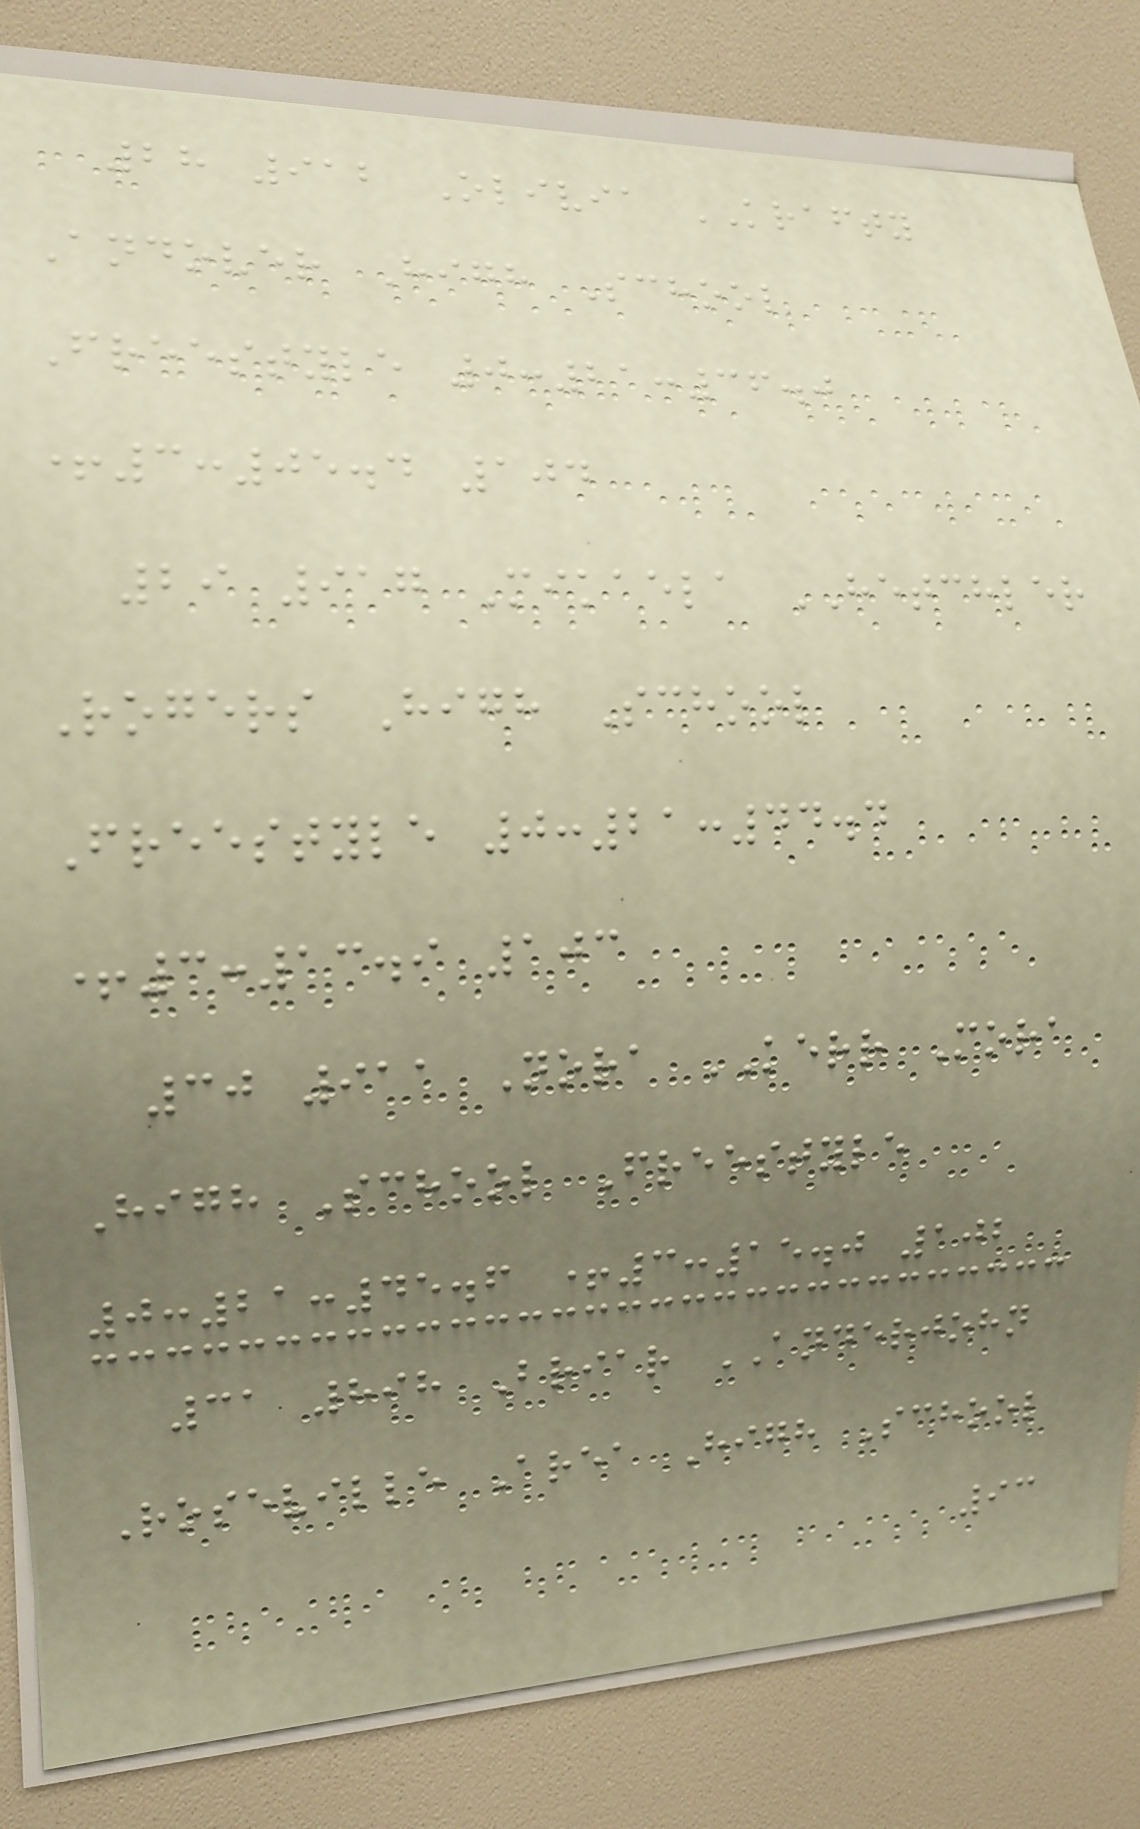28 912 Olivia KRAFTY
Andover High School
Freestyle 0:21:36.0
+3:05.4 104
29 917 Mikaela HETCHLER
Rogers High School
Freestyle 0:21:44.4
+3:13.9 103
30 911 Nora KERR Mora
High School Freestyle
0:21:45.6 +3:15.0 102
31 898 Briar ANDERJOHN
Roseville Area High School
93
